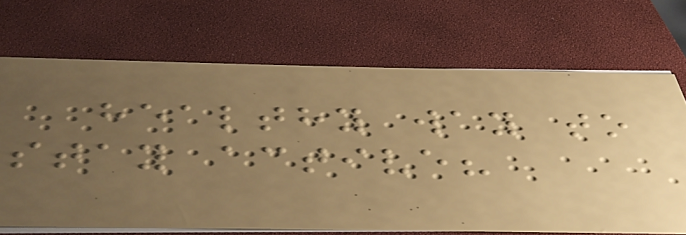healthy way to
stay active?
